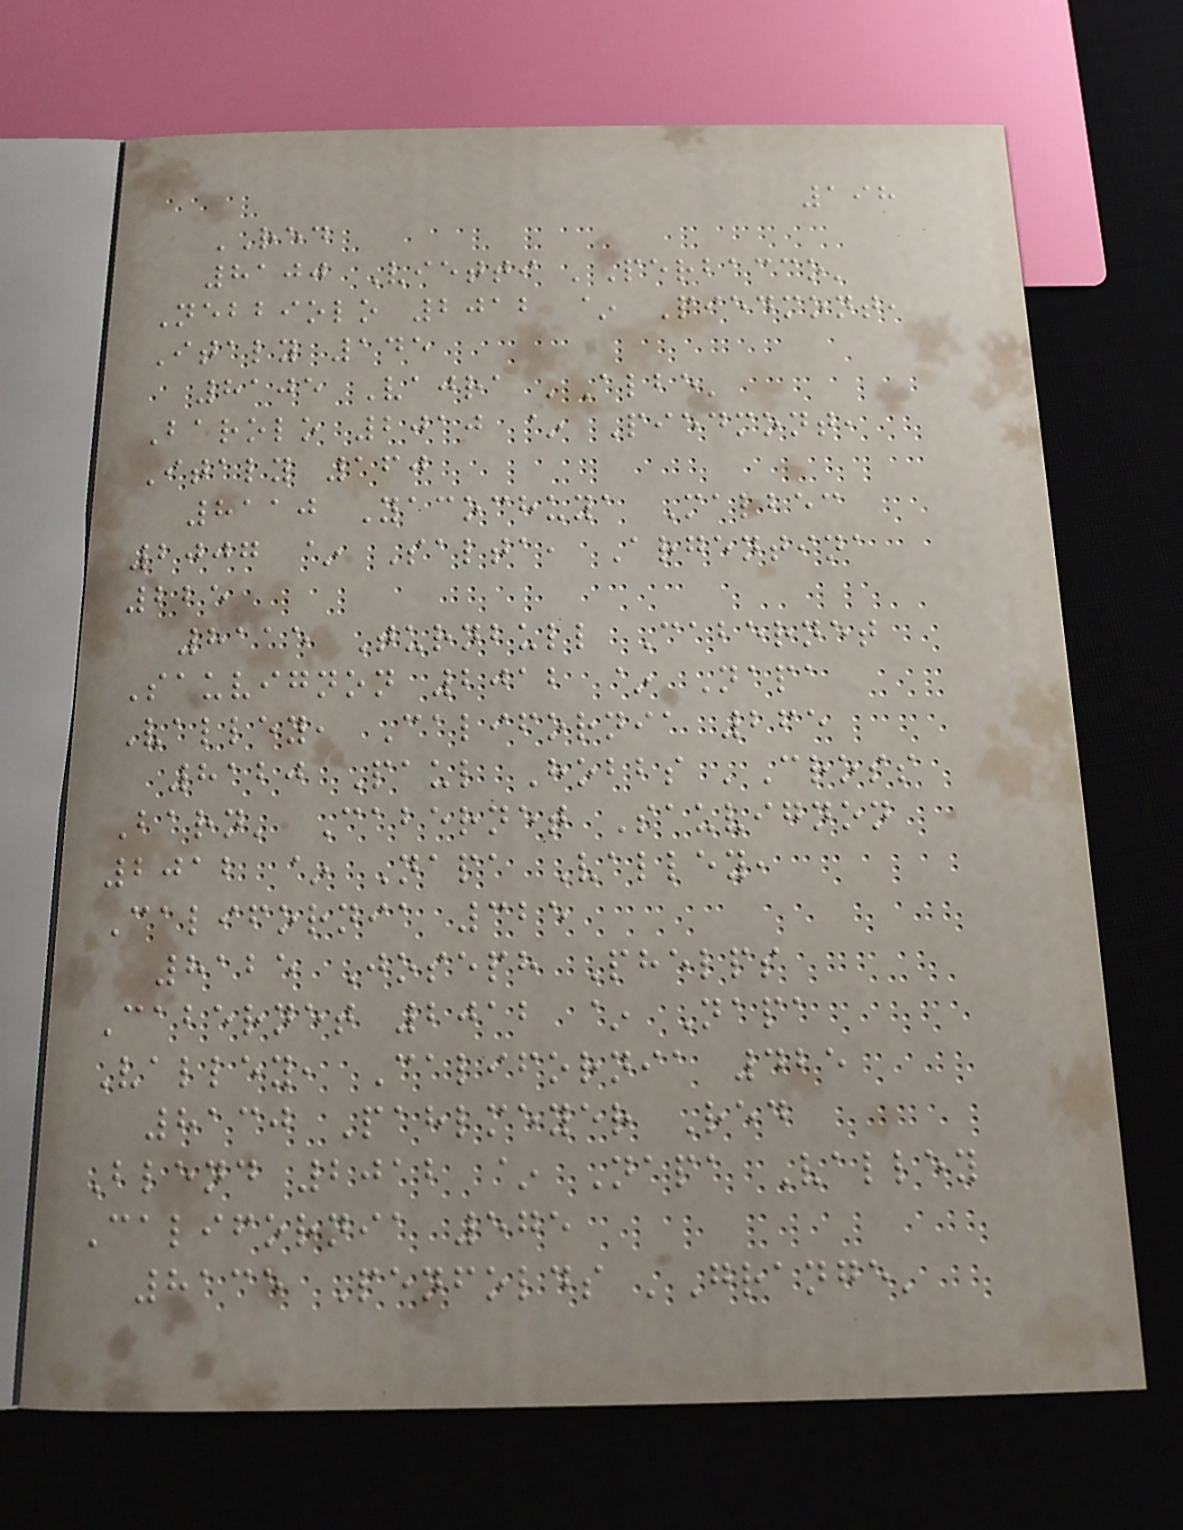198
RED
8100 Vietti 'Perbacco'
Nebbiolo 2012 ~ Piedmont,
Italy 145
8105 Vajra 'Albe'
Barolo 2010 ~ Piedmont,
Italy 160
8110 Yacochuya Malbec
2007 ~ Salta, Argentina
225
8115 Turnbull Cabernet
Sauvignon 2012 ~ Napa
Valley, California 265
8120 Paul Hobbs 'Cross
Barn' Cabernet Sauvignon
2012 ~ Napa Valley,
California 325
8125 Joseph Phelps
Cabernet 2012 ~ Napa
Valley, California 425
8130 Pahlmeyer Red
Blend 2012 ~ Napa Valley
California 575
8135 Penfolds 'Grange'
